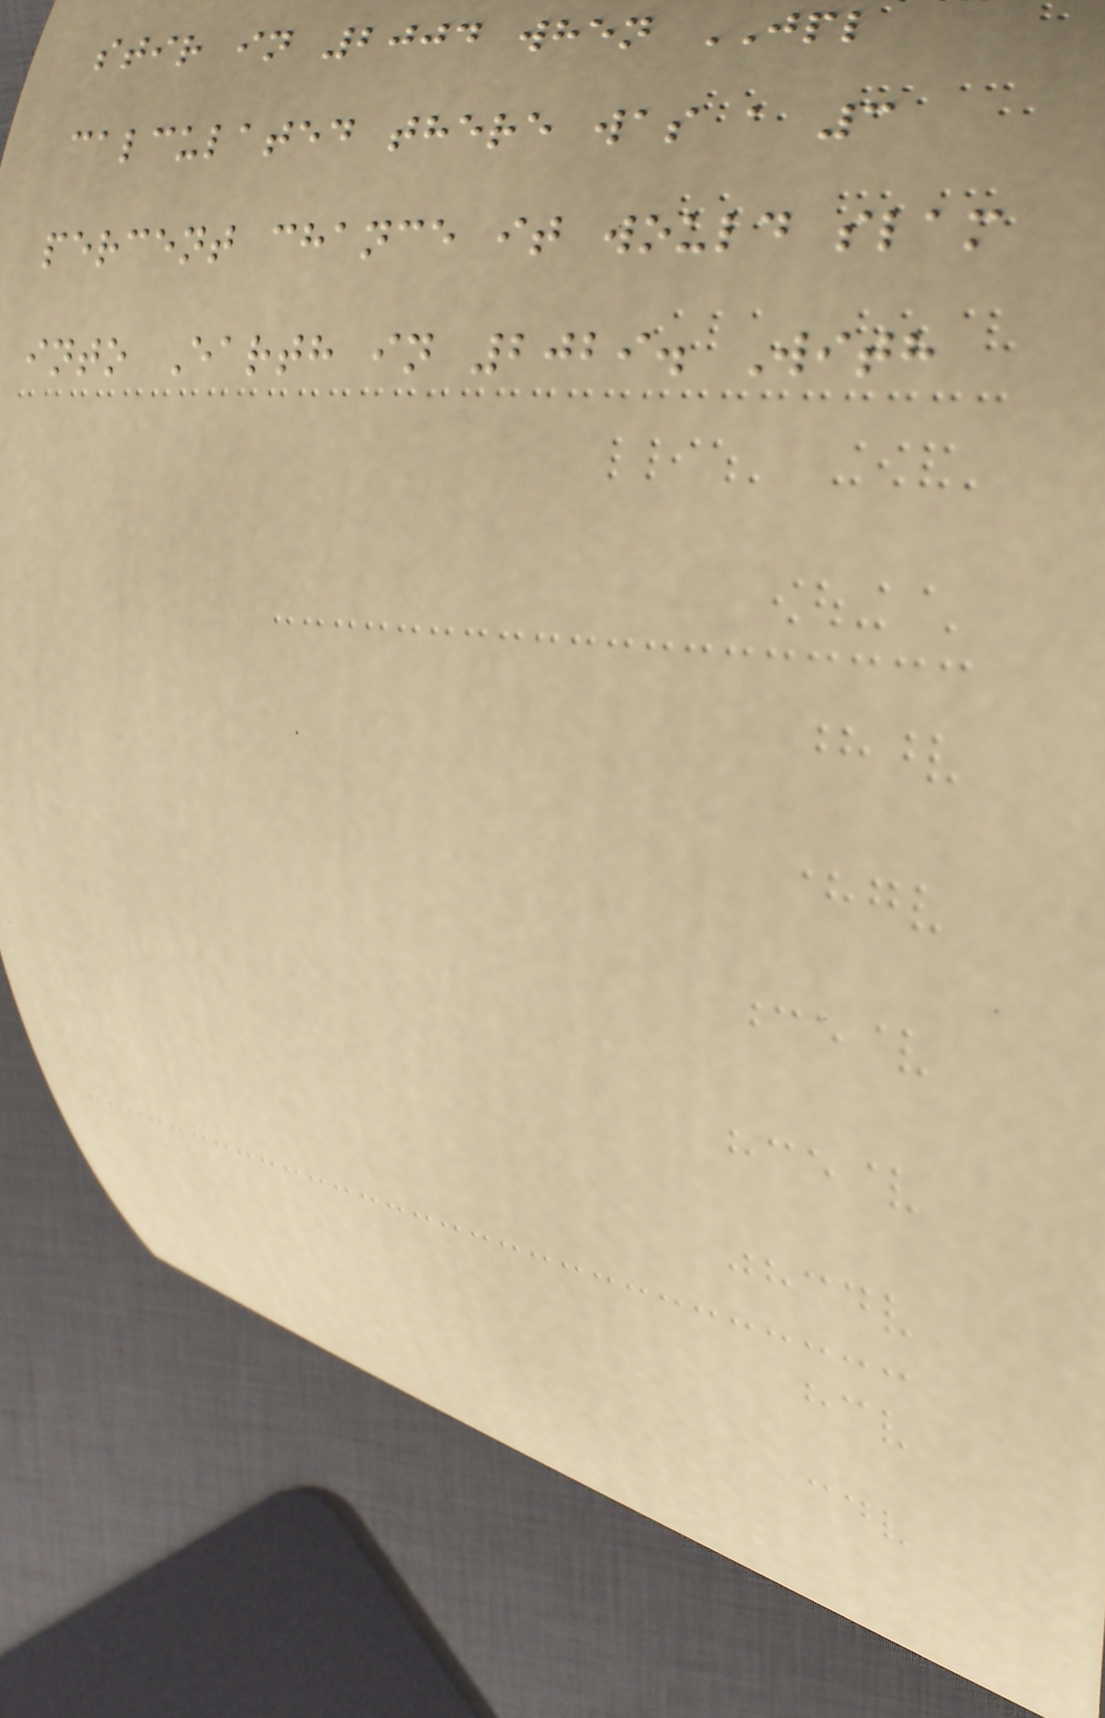stir in 2004 when JPL
calculated there was a 3
percent chance it would slam
into Earth in 2029. With
